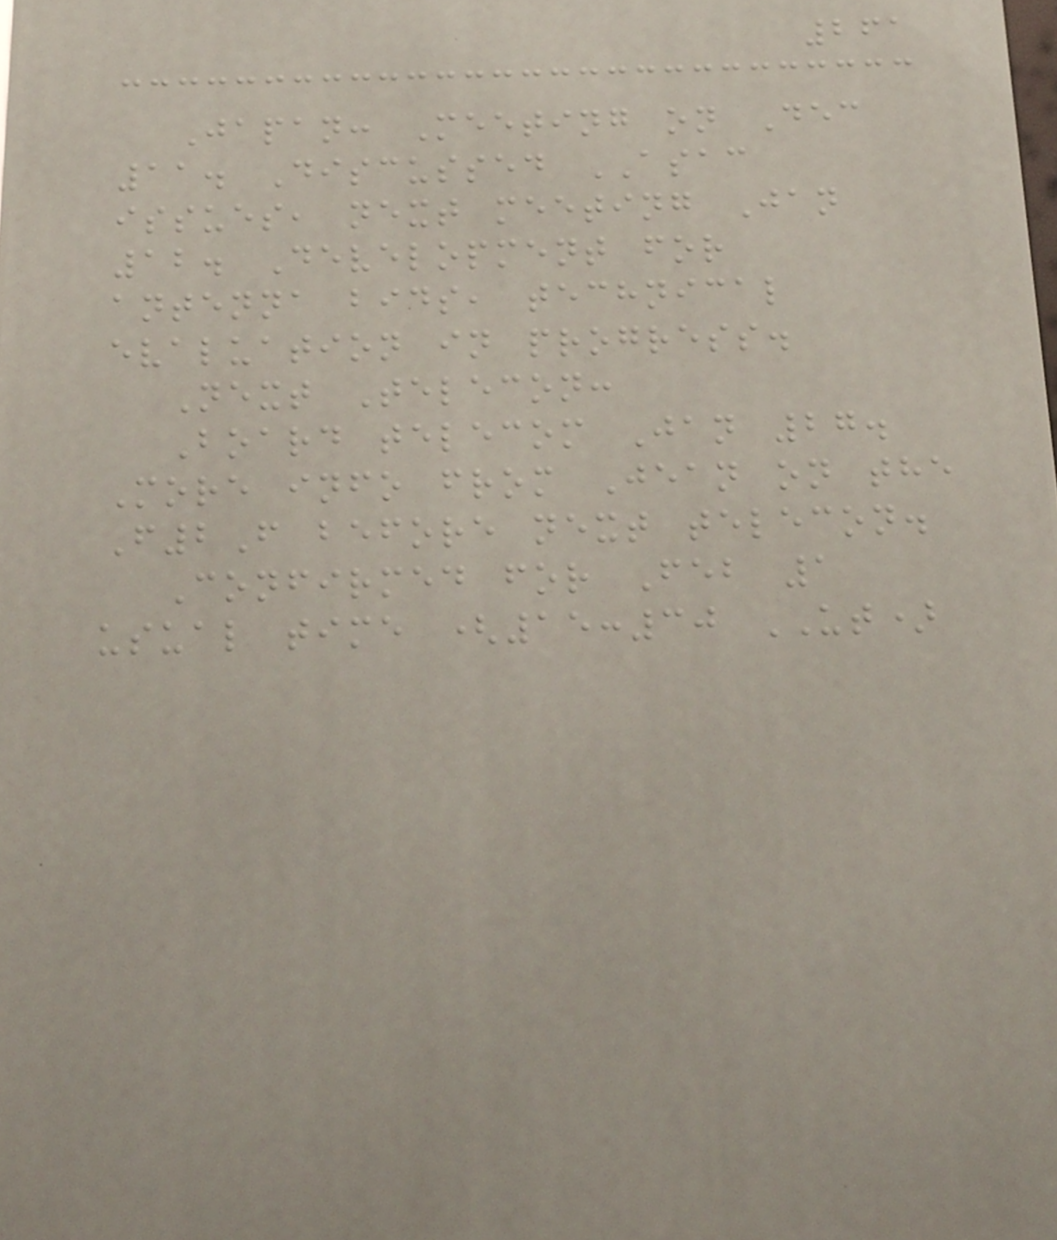261
Japan: Meeting on Dec
11. Discussed ASAC
issues, next meeting Jan
12. Development for
antenna bids, technical
evaluation in progress.
Next Telecon:
Board telecom Jan 27.
More info from Jean on the
F2F before next telecon.
Confirmed for Feb 1
usual time (15:30 UT)
